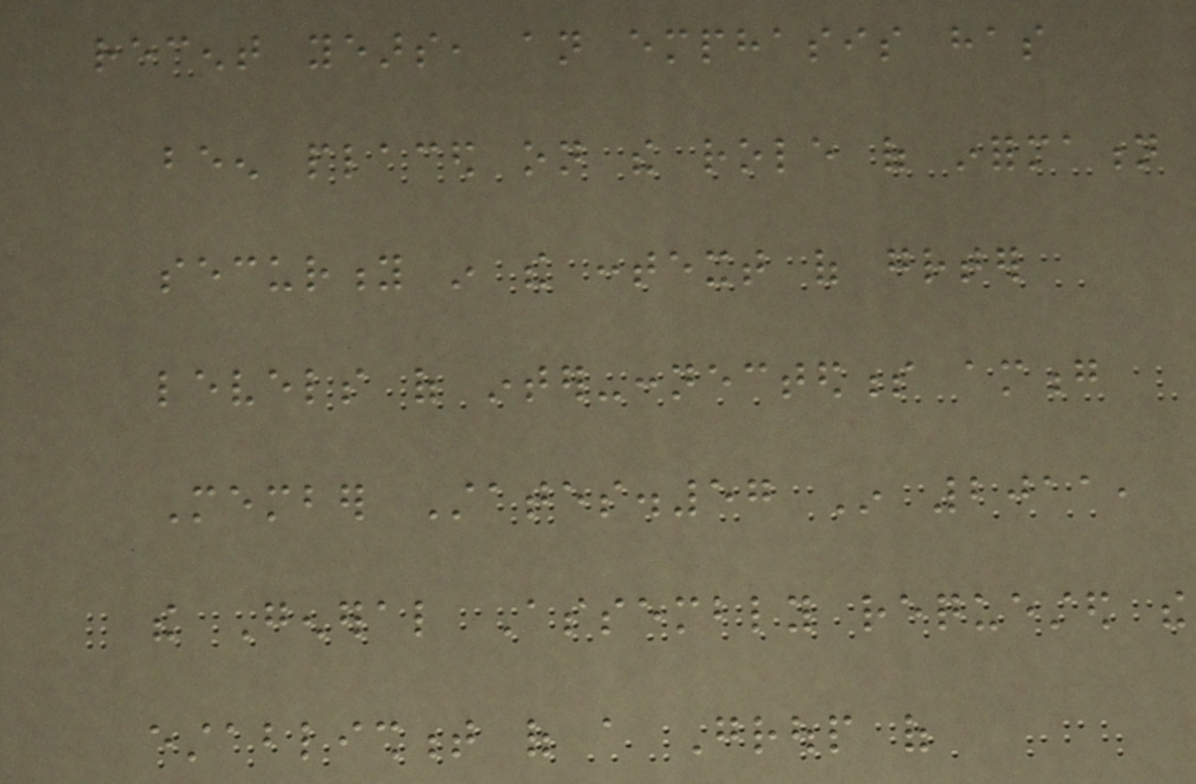recent years, an emphasis has
been placed on the role of information
security in the context of greater
levels of inter-connectedness among
Member States.57 In 2011,
the General Assembly requested the
establishment of a Group of
